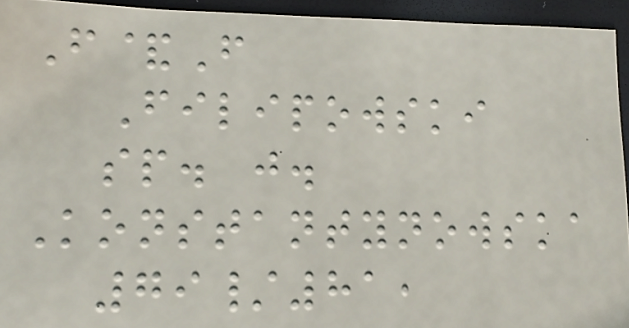F&F
Filipowski
sp. j.
Konstantynowska
79/81,
